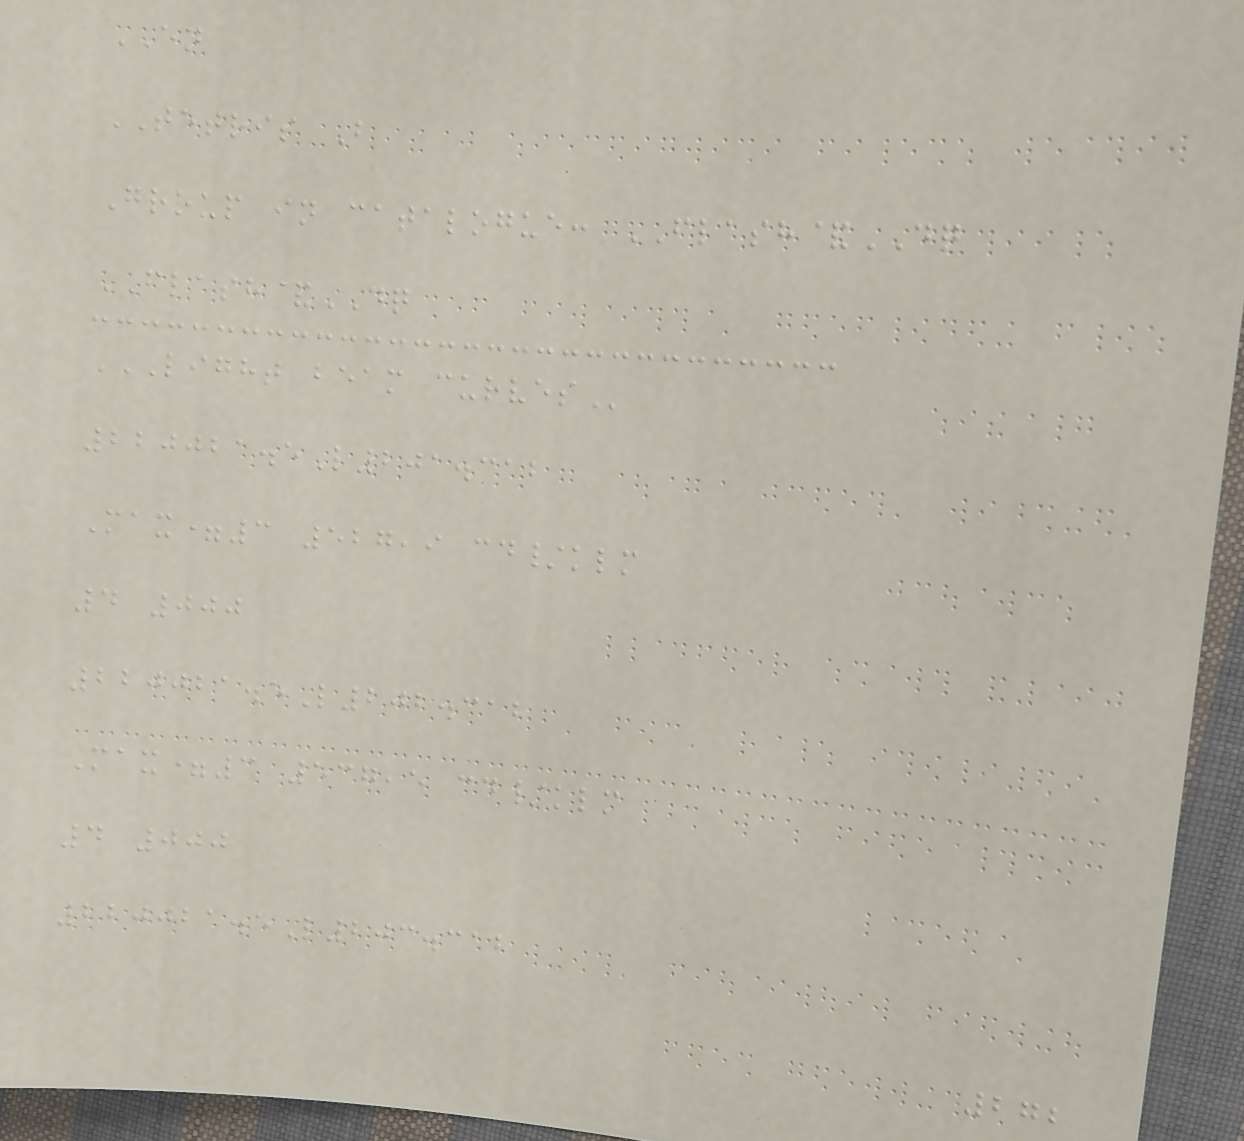EN
TETRIS B
Group in catalogue: FLASH&DQ
FLASH&DQ
LIGHT BEAM CURVES
220021.5L201.312
Max=3 527,9 cd/klm
4 000
220021.5L202.312
Max=3 537,5 cd/klm
4 000
220021.5L203.312
272
